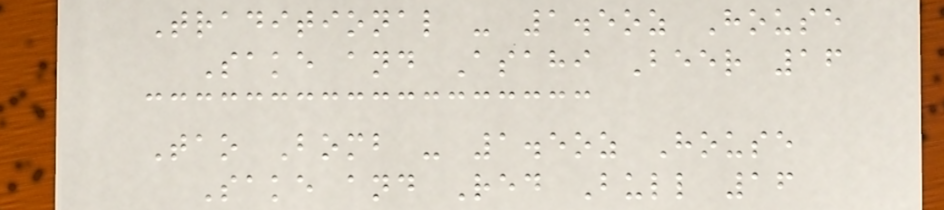Traditional - 1.5oz House
Sake and Asahi Beer 16
Tao Bomb - 1.5oz House
Sake and Red Bull 16
